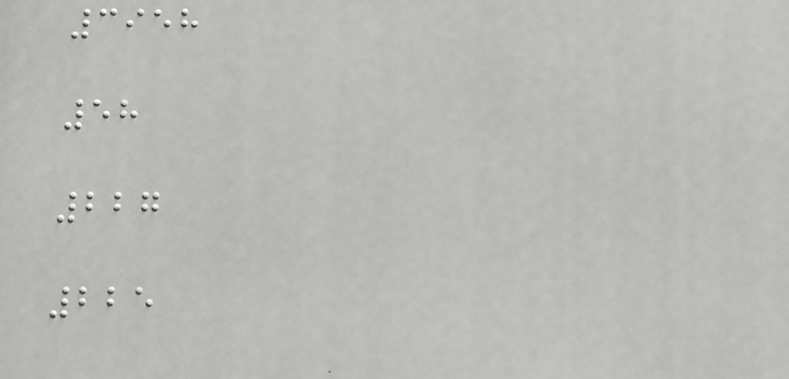3958
58
227
225
